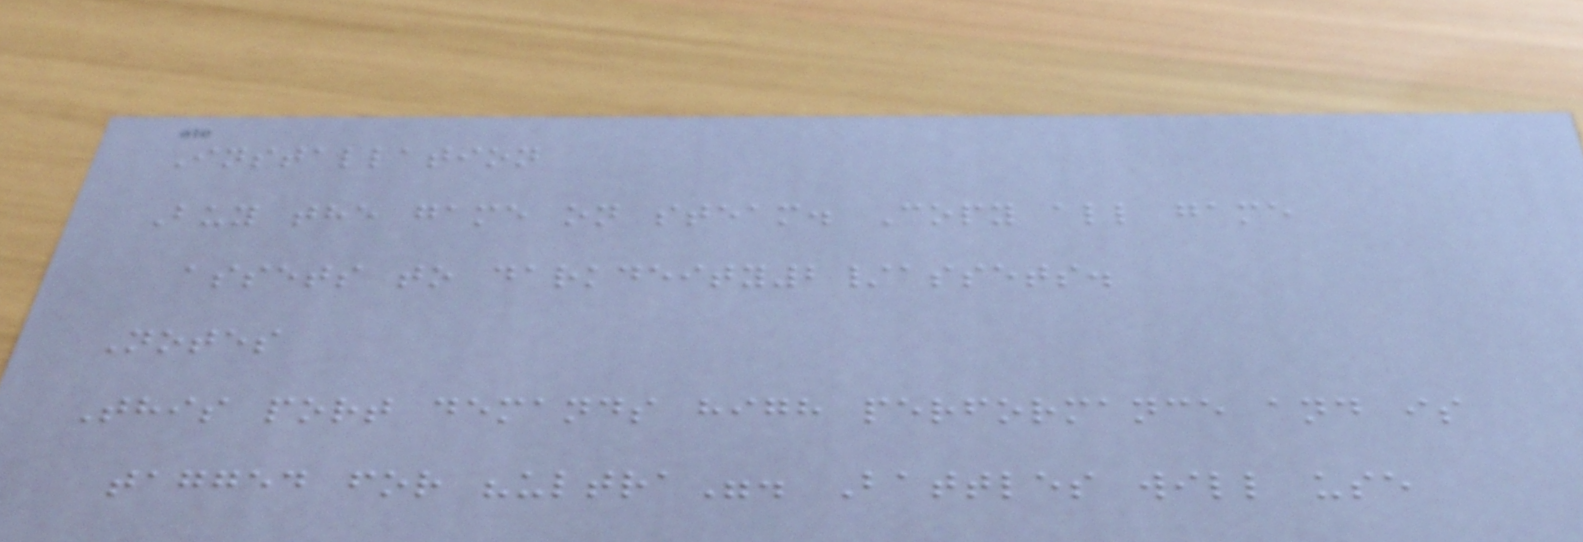Installation
Buy the game on steam. Copy all game
assets to darkdeity2/assets.
Notes
This port demands high performance and is
tagged for "ultra". Battles will use
